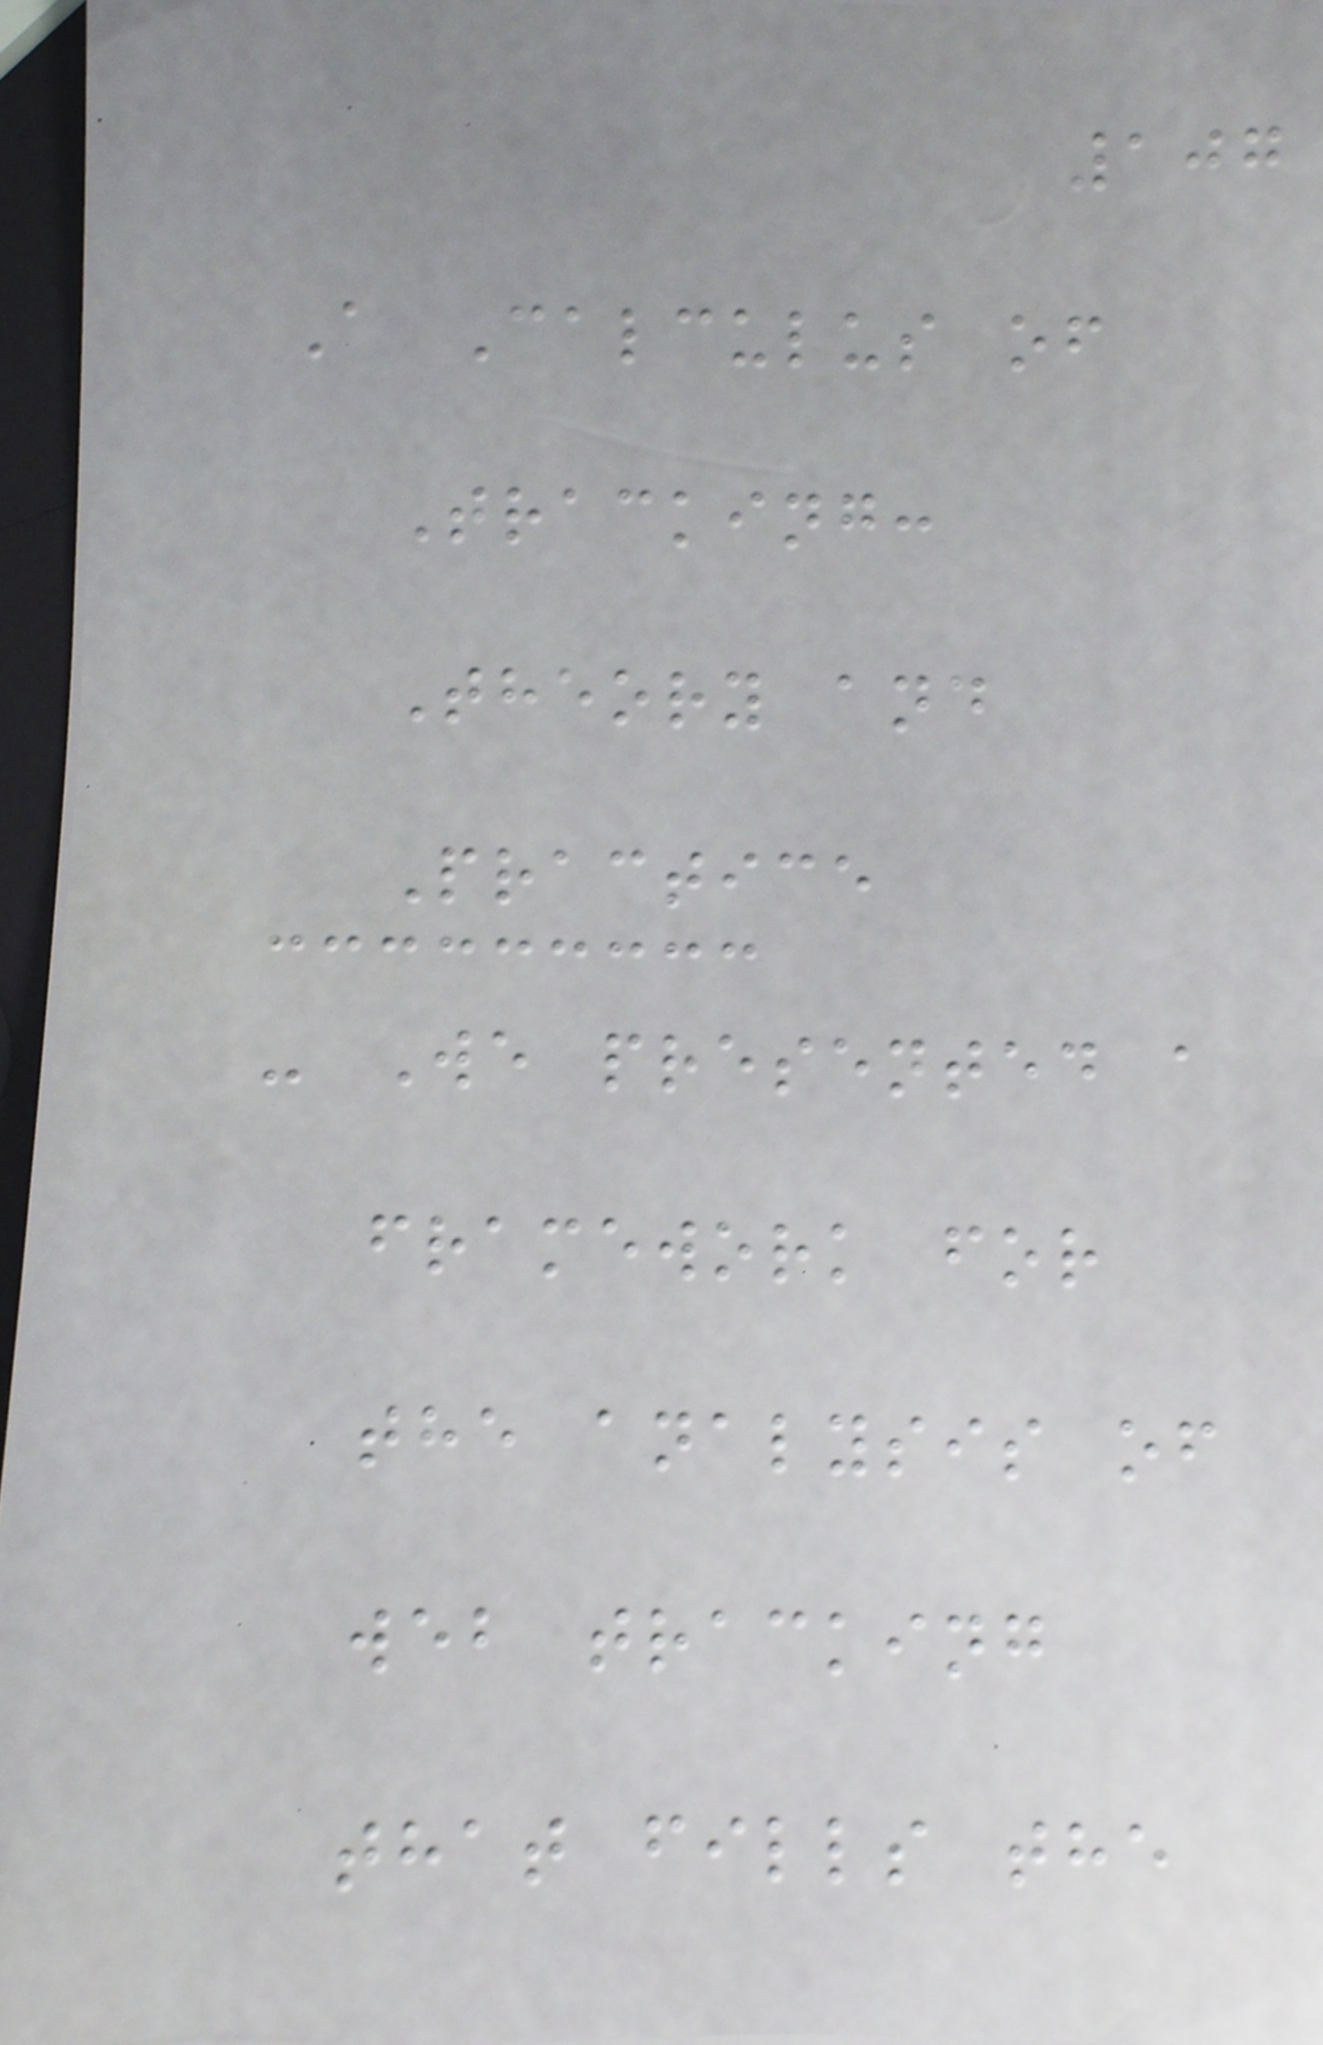107
A Calculus of
Tracking:
Theory and
Practice
- We presented a
framework for
the analysis of
web tracking
that fills the
